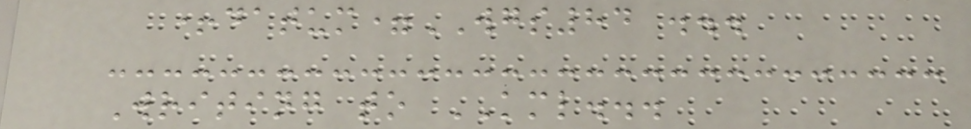+datum=WGS84 ...
Writing to KML...
